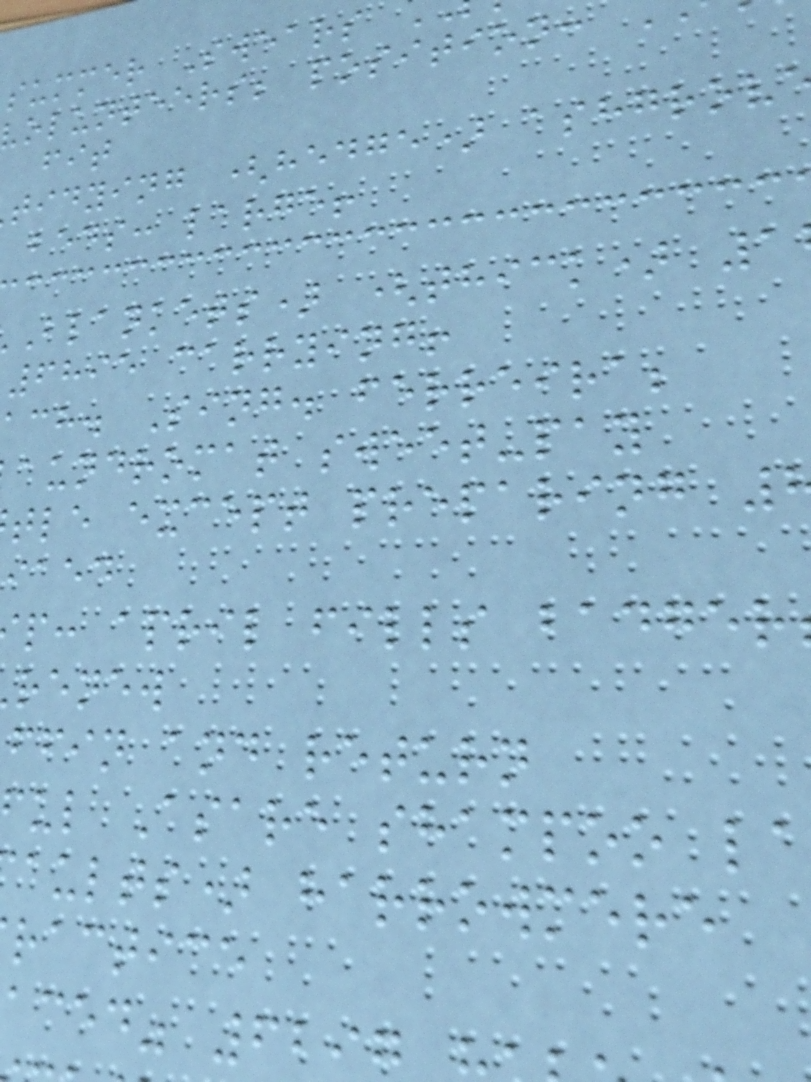summer Swears
olunteers; position:
fit
tidying (hedge) ashgrov
beds: large!
Blankets) (thick) 1
6895 carrying!
ch. Sing. ferreira;
aundromat sweet-pay
tle except preparing
iaed
p: april fills badger
renew
ffin and return
ul Asare shampoo la
aults) harrowmere
ractice
aced" 629
